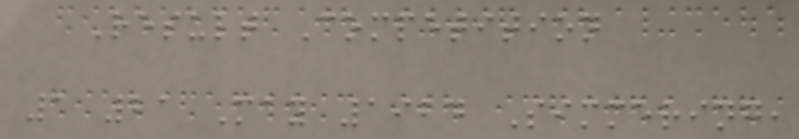Result Competition
1 21 May 1924 Simmering,
